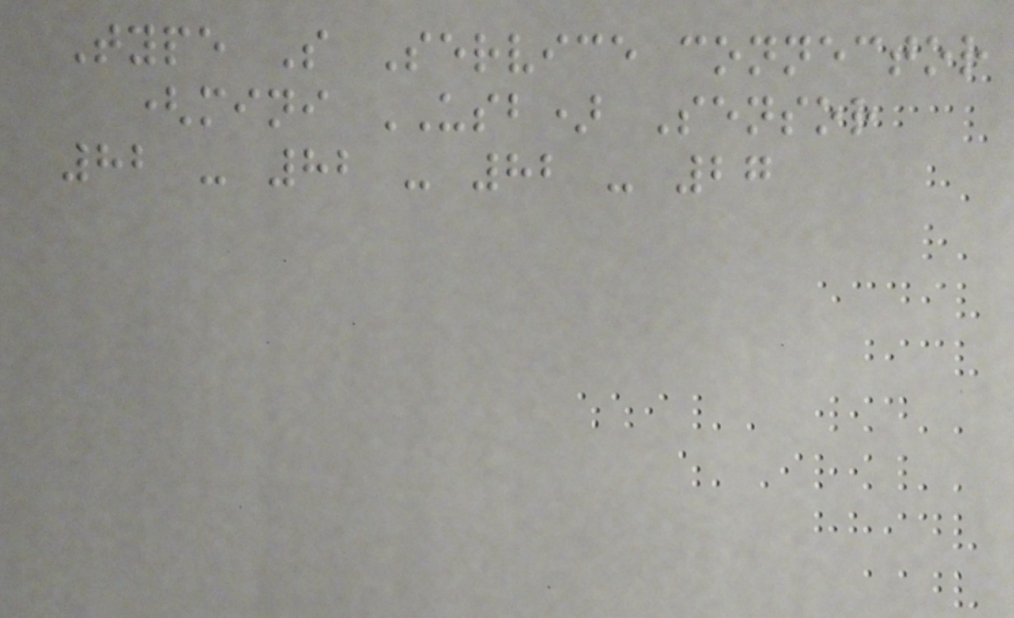Type S Service connector
(mini USB) Sensor
82 - 82 - 82 - 27
